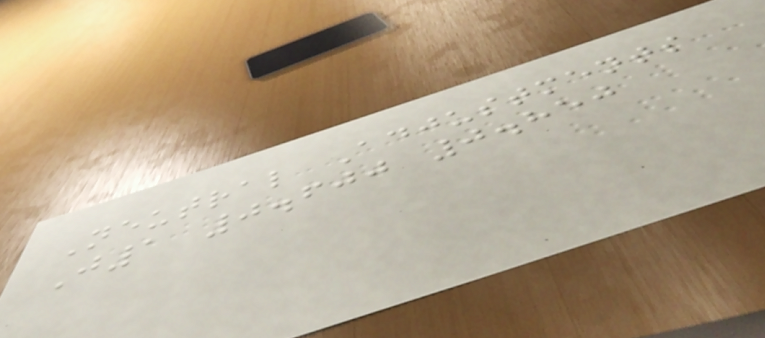Neutral Adjustments
J1 0.600 0.850
